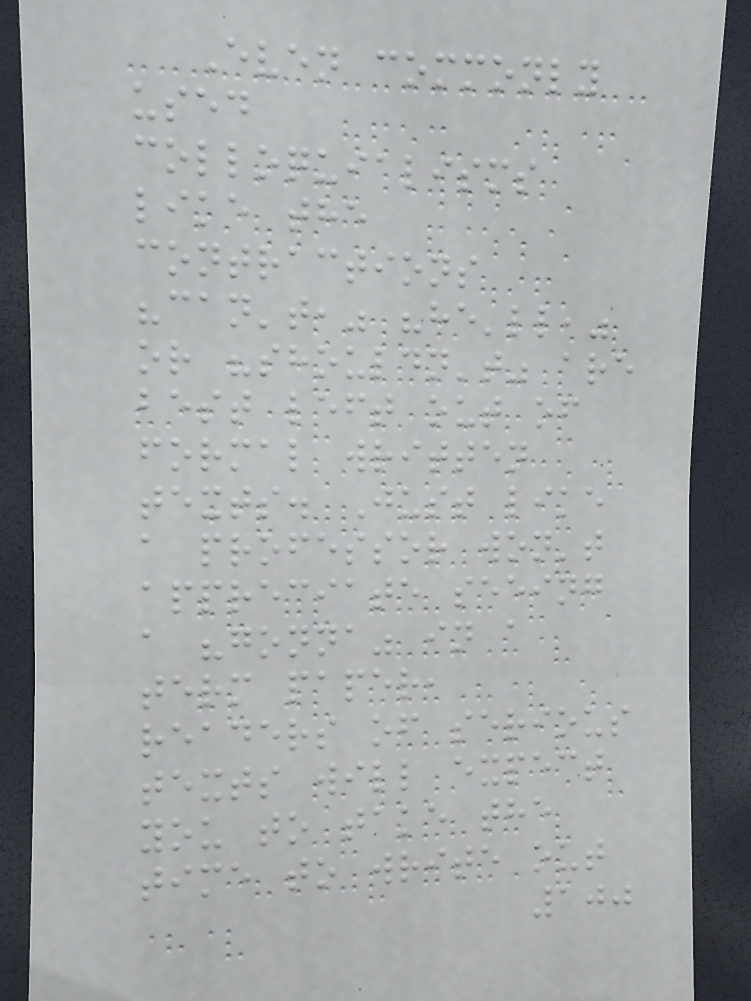Even commonly
used
colloquialisms
like the
contractions
"can't," "he'll,"
or "shouldn't" are
best left out of
formal written
texts. Just like
a professor won't
appreciate seeing
a "gonna" in a
term paper,
readers of serious
texts will expect
you to take the
time to write out
100
